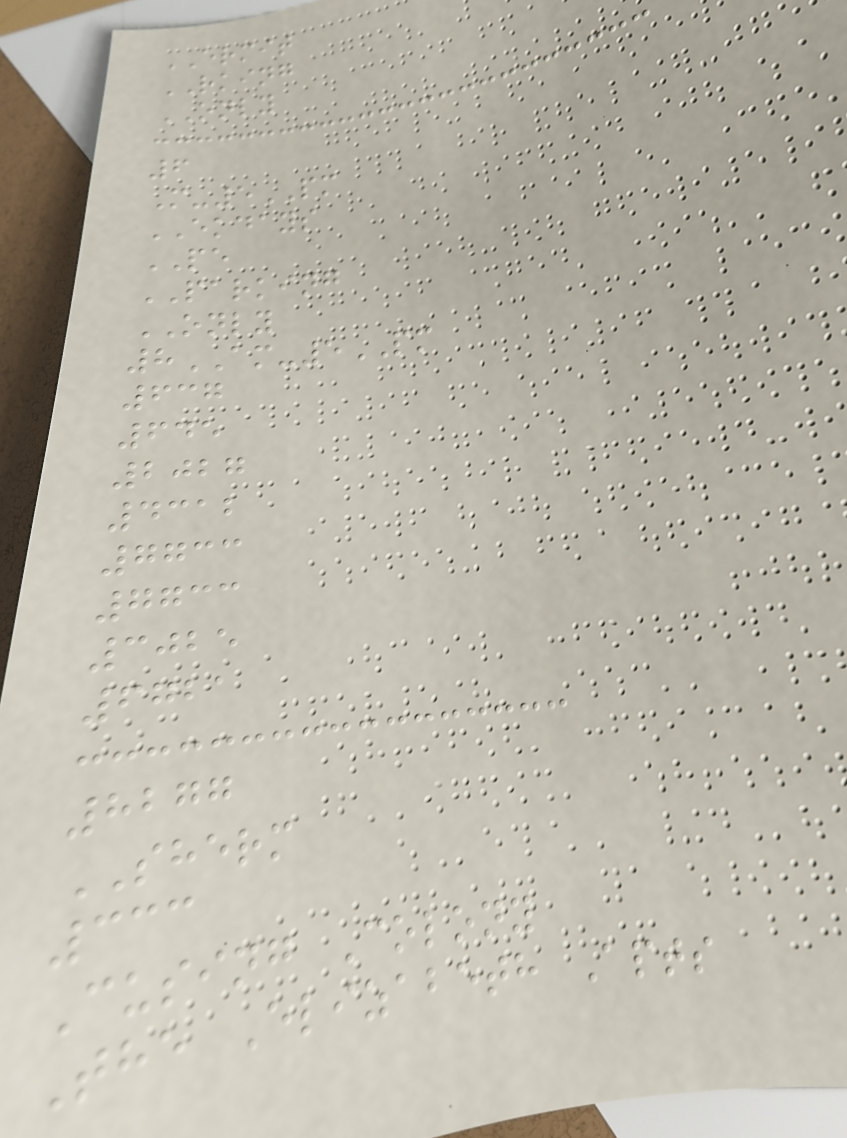ERMIT
RKING
ONLY
6
M-5PM
EKDAYS
PE
PARKING
ONLY
8AM-5PM
637
645
2027
4312
7733
7733
3025
6721
8277
SHERM
333
Cusing Colony
The Elizabeth Apts
